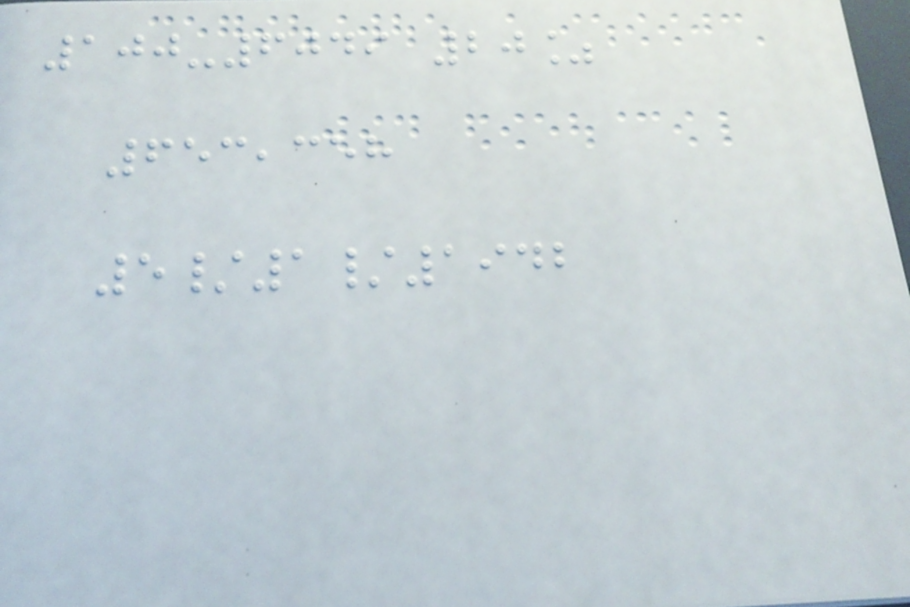100-6049 20%
653,358
5/1/1942
